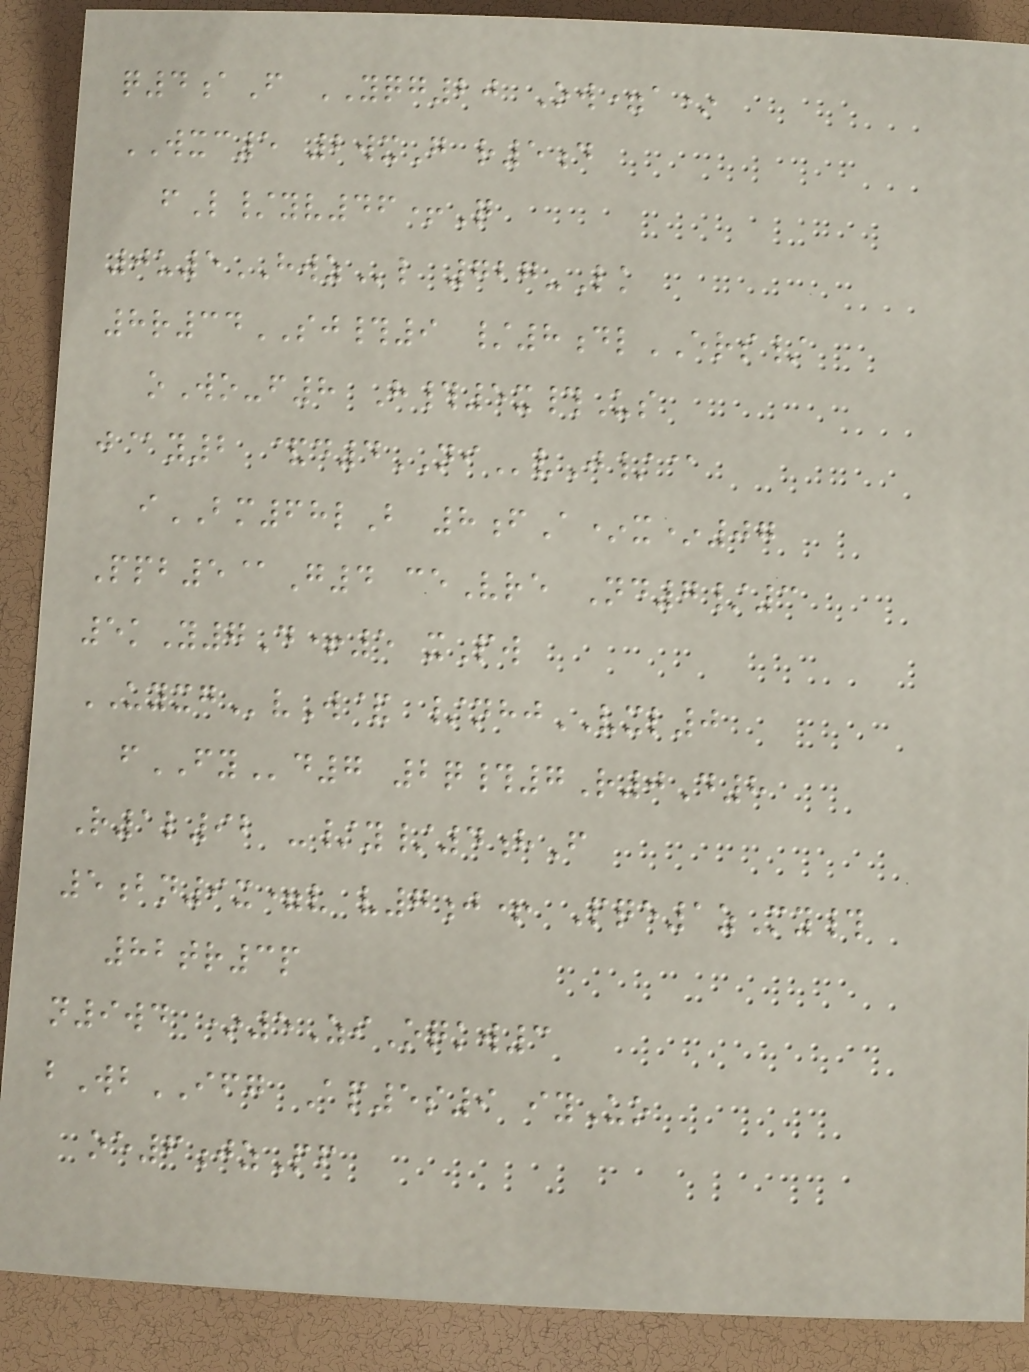q4aF YQG20 Ow=a*
WXC5 2wxG r5d
fL/yv46+Q
0u5HWZl 727-Lk
8r34SJ#9 /8dlERS/
oWo-f8 H#5x#Us
j@y2 &d4NIvJ/@
iBM68lB 8fA*x*07
Ppb5@G4 ceVre Nd7/3
5kY7D+5 xPw
UYXGvW& /nhjVXL0
fFYd7 2q#7R0D8
R1l92 -/y/4hF
5bn9x=v v7j+ Pqe1zMy#
82tr3p
n9wd *5ZiOqkw3
bWbIFG Ap5s9 iyUo
oe6jzPf
